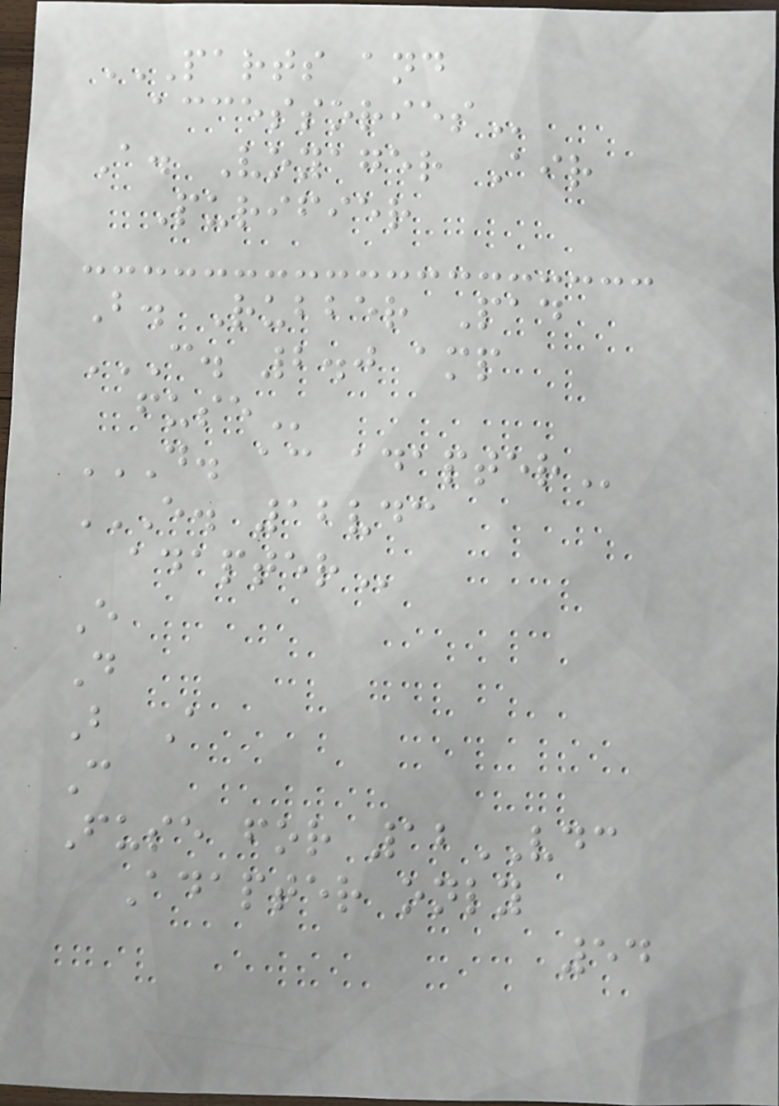PARTS AND
ACCESSORIES
A. Voyager Air
Purifier
B. Rubber Pad
C. 2.0 AMP
FUSE
D. AC ADAPTER
E. 12VDC
ADAPTER
E
D
B A
C
Fuse for 12VDC
Adapter only
54
